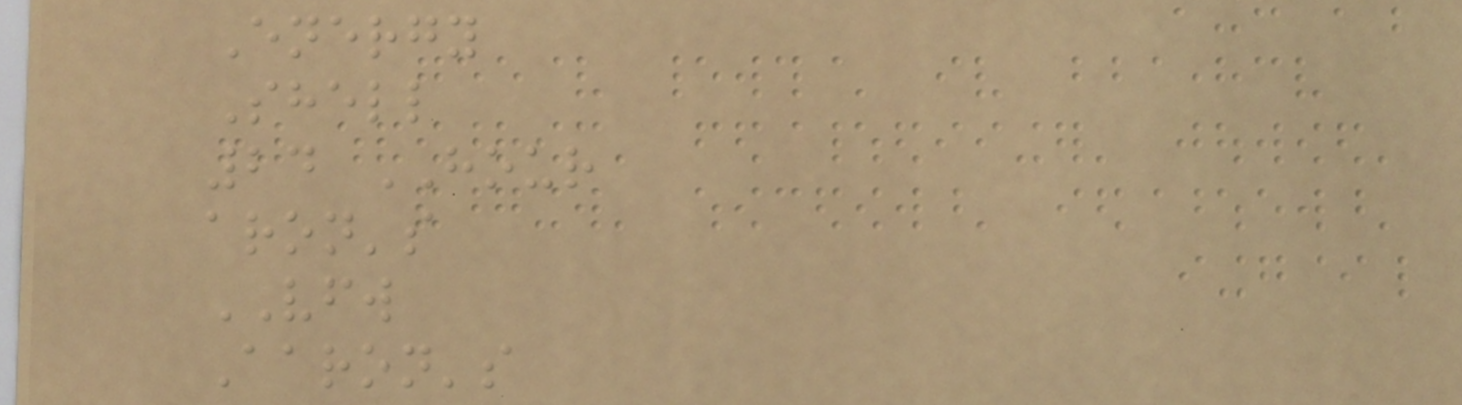Energy
Shell
24 HOUR
aron's
VFW
Aaron's
